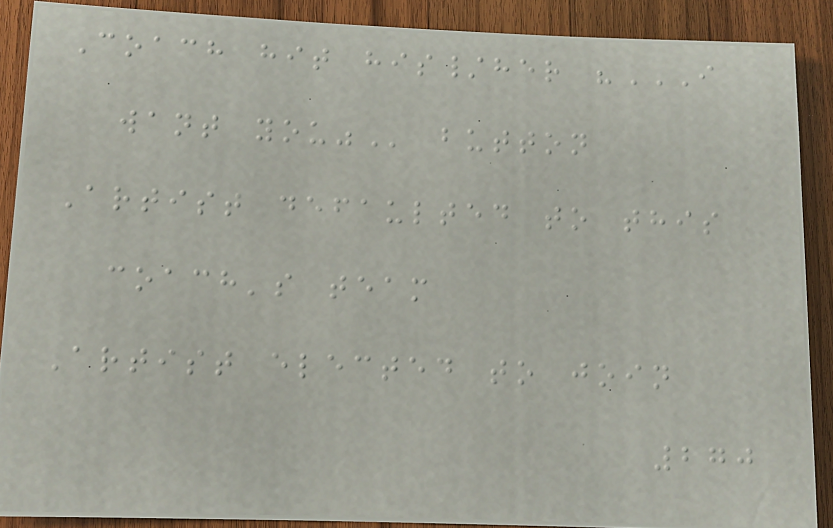Coach hit his/her "I
WANT YOU" button
Artist defaulted to this
coach's team
Artist elected to join
270
